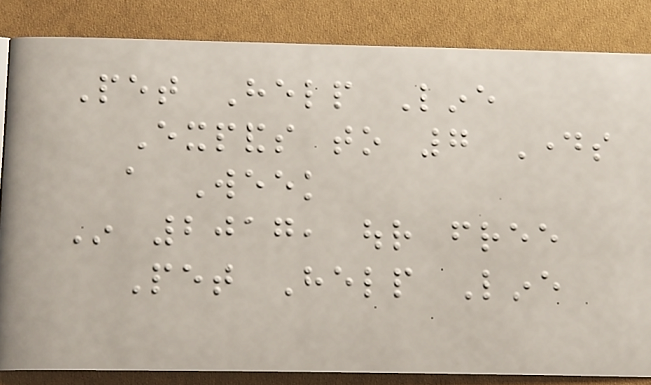Pet Help Line
Expands to 7 Days
a Week
In 2017, our free
Pet Help Line
